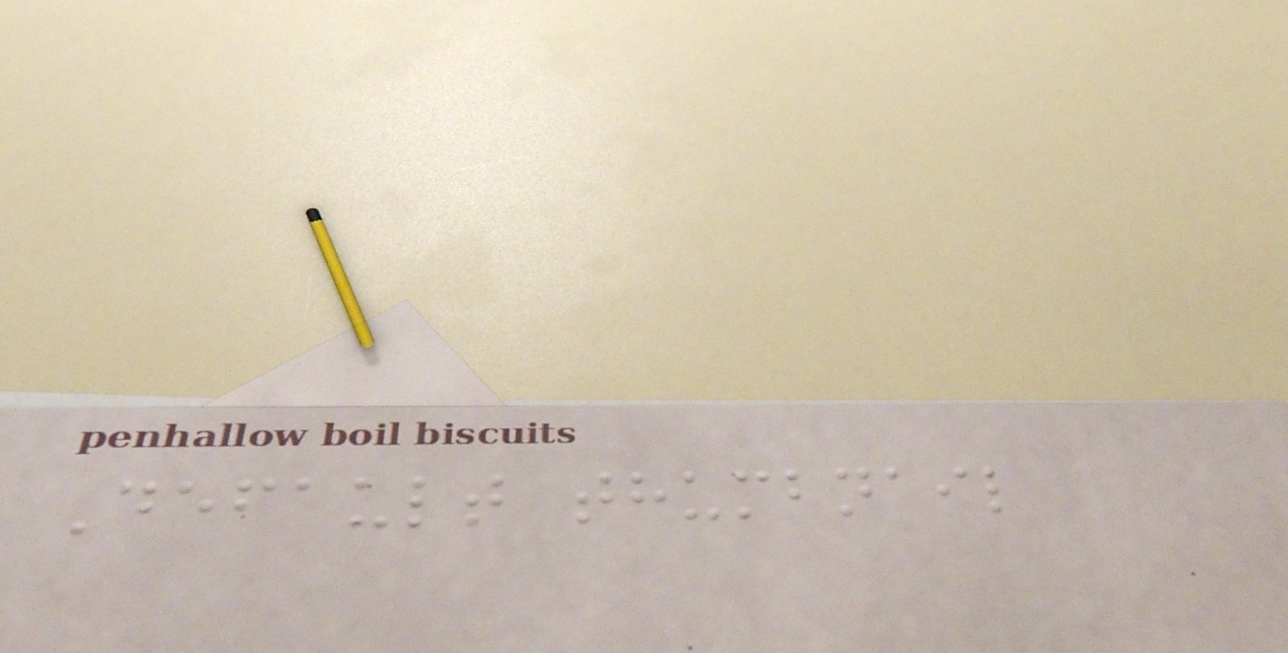Default thumbnail
